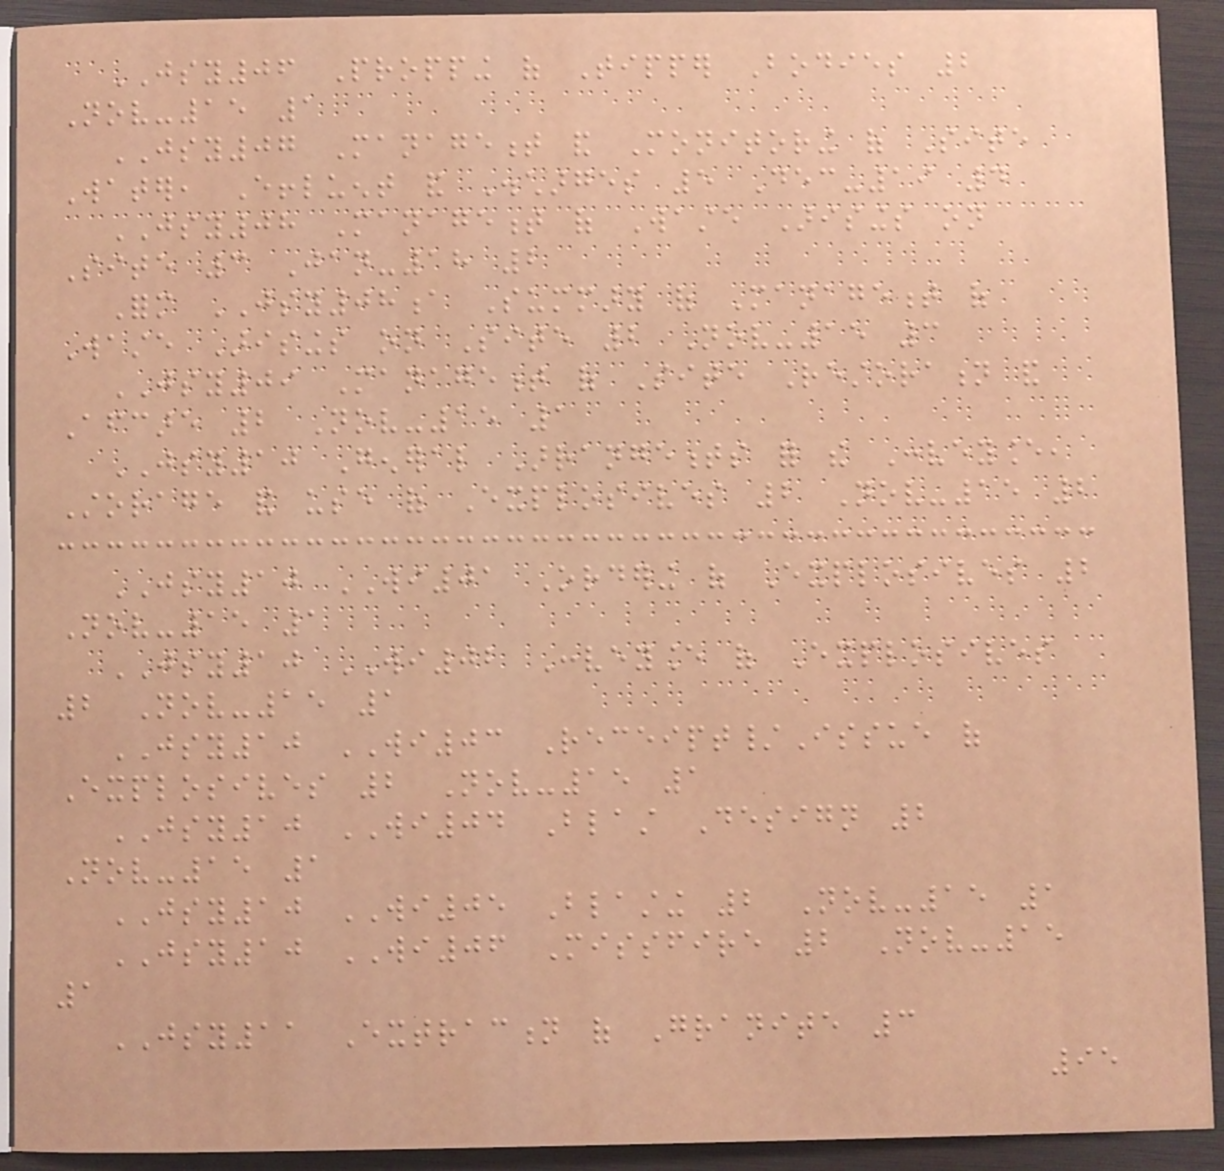JSY06 Propping of Tipper Bodies 2
Nov-15 1
JSY07 Management and Monitoring of Site
Water, Effluent and Discharges 5 Dec-19 4
JSY08 Management of Waste Arisings on
Site 3 Jan-18 2
Form JSY08a Summary of Management of
Waste Arisings on Site 2 Nov-15 3
JSY09 Management of Site Restoration and
Aftercare 2 Nov-15 1
JSY10 General Arrangements for the Conveyance,
Storage and use of Explosives 2 Nov-15 2
JSY10 WI01 Ordering of Explosives 2
Nov-15 1
JSY10 WI02 Conveyance of Explosives
2 Nov-15 1
JSY10 WI03 Receipt/Issue of
Explosives 2 Nov-15 1
JSY10 WI04 Blast Design 2
Nov-15 1
JSY10 WI05 Blasting 2 Nov-15 1
JSY10 WI06 Missfire 2 Nov-15
1
JSY11 Extraction of Granite 3
95
